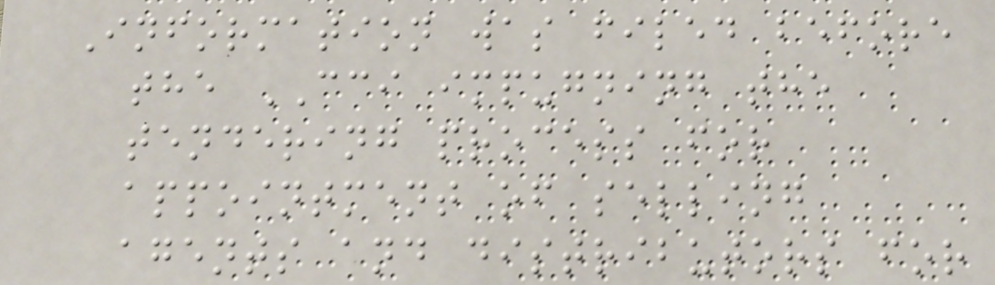Information was filed before
the CCI impugning the
tendering process for
appointment of selling
agents and distributors for
